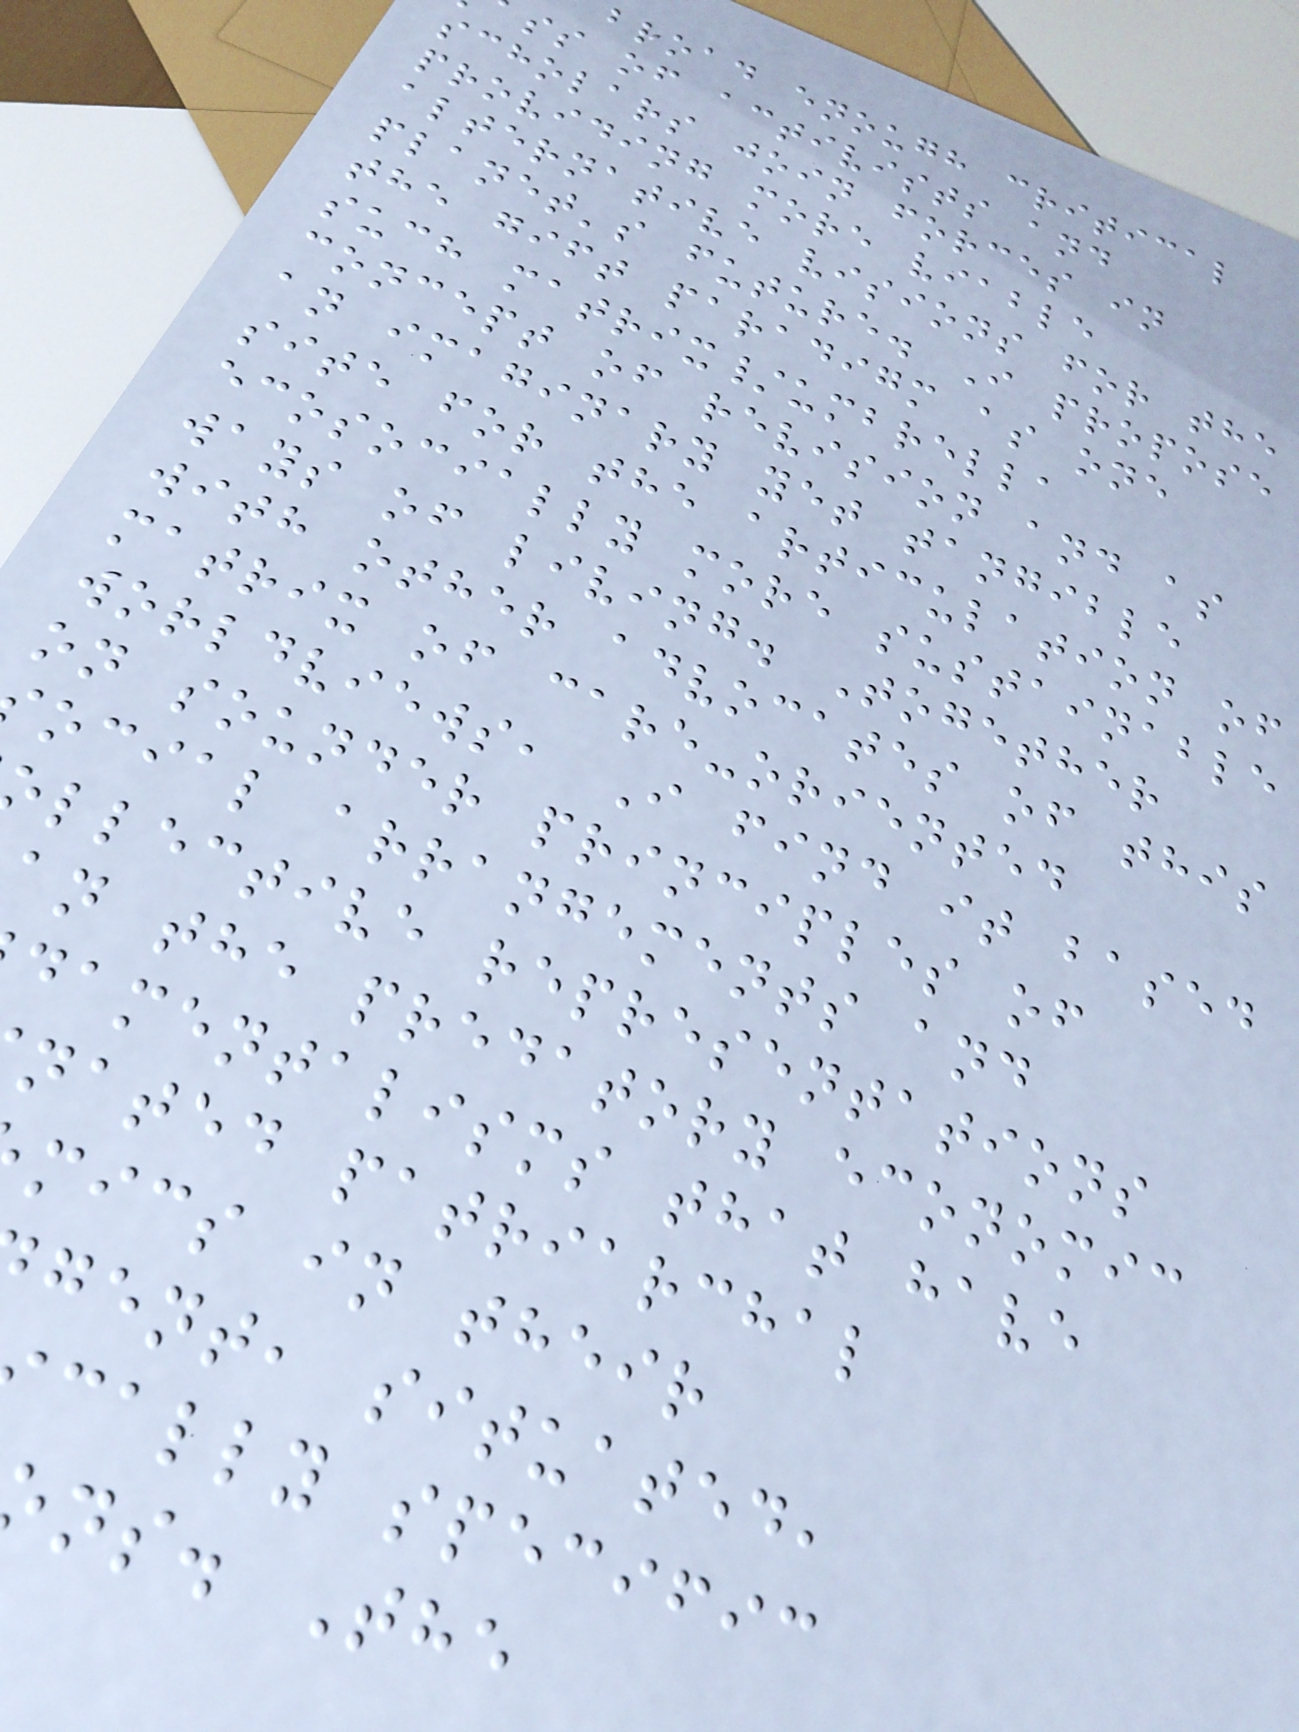broad enough critical
ss of activists and
scholars join forces in
providing more viable
alternative visions for the
planet's future. I propose
the gift paradigm as one
such matrix/umbrella
concept of revision and as
an imaginary yet tangible
site for the articulation of
ecosocially more sustainable
ways of living. Together
with other advocates of this
matrix of care-oriented
worldviews, I find it based
on sounder principles of
ocial arrangements and
llective representations
an the predatory economic
damentalisms that have
nated patriarchal
mics in their
gent, situated,
cally specific
ns. The
